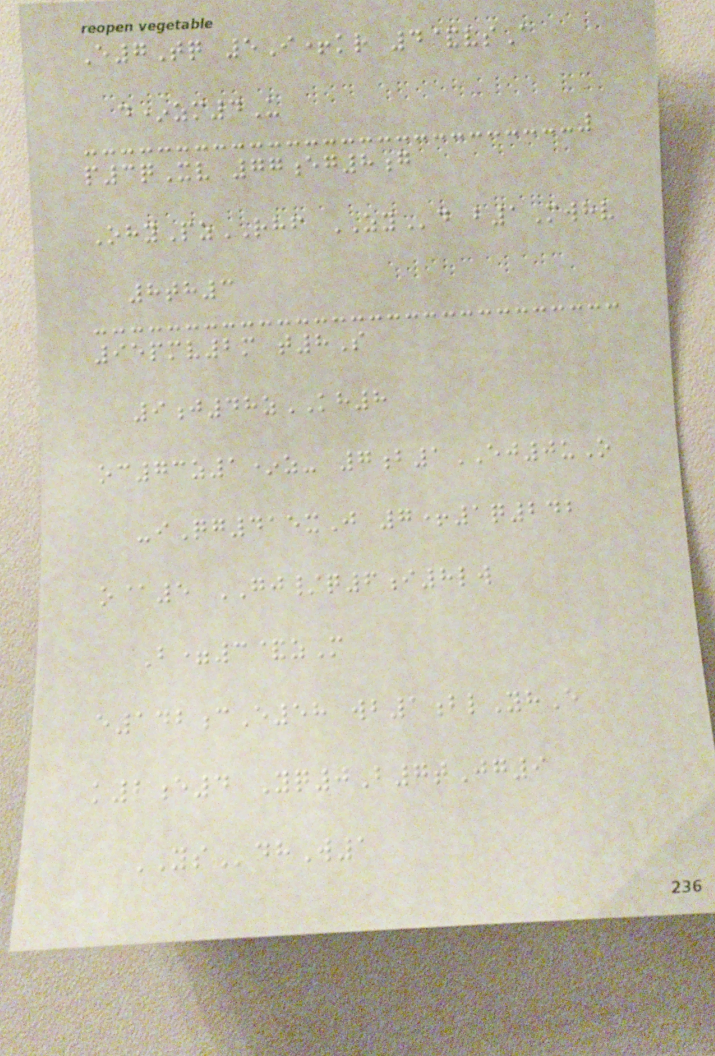E7Tq 5I+kr 4&vsA
d*zm4U
p3qXv 77eg8g
OhyPzRHF ZYd b1Mwhv
8th3
95pmv2m t8S
9j48zKH8
oc73z1*z- 7b1EJ0uO
-iQg415xJ 7+1q242
o@5 GJ/q6i8lw
B=3&zM
e142cE58 wb1blYhE
k2e4 Yq0B7tJg9
YSdhW1
